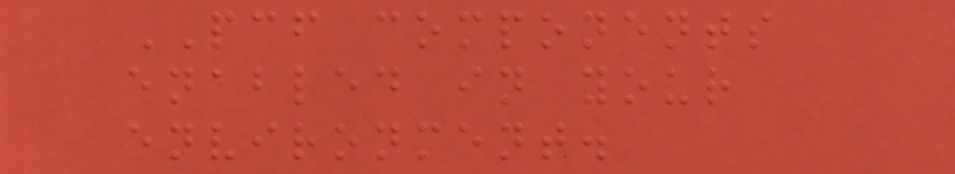PCF components
enabled in your
environment.
